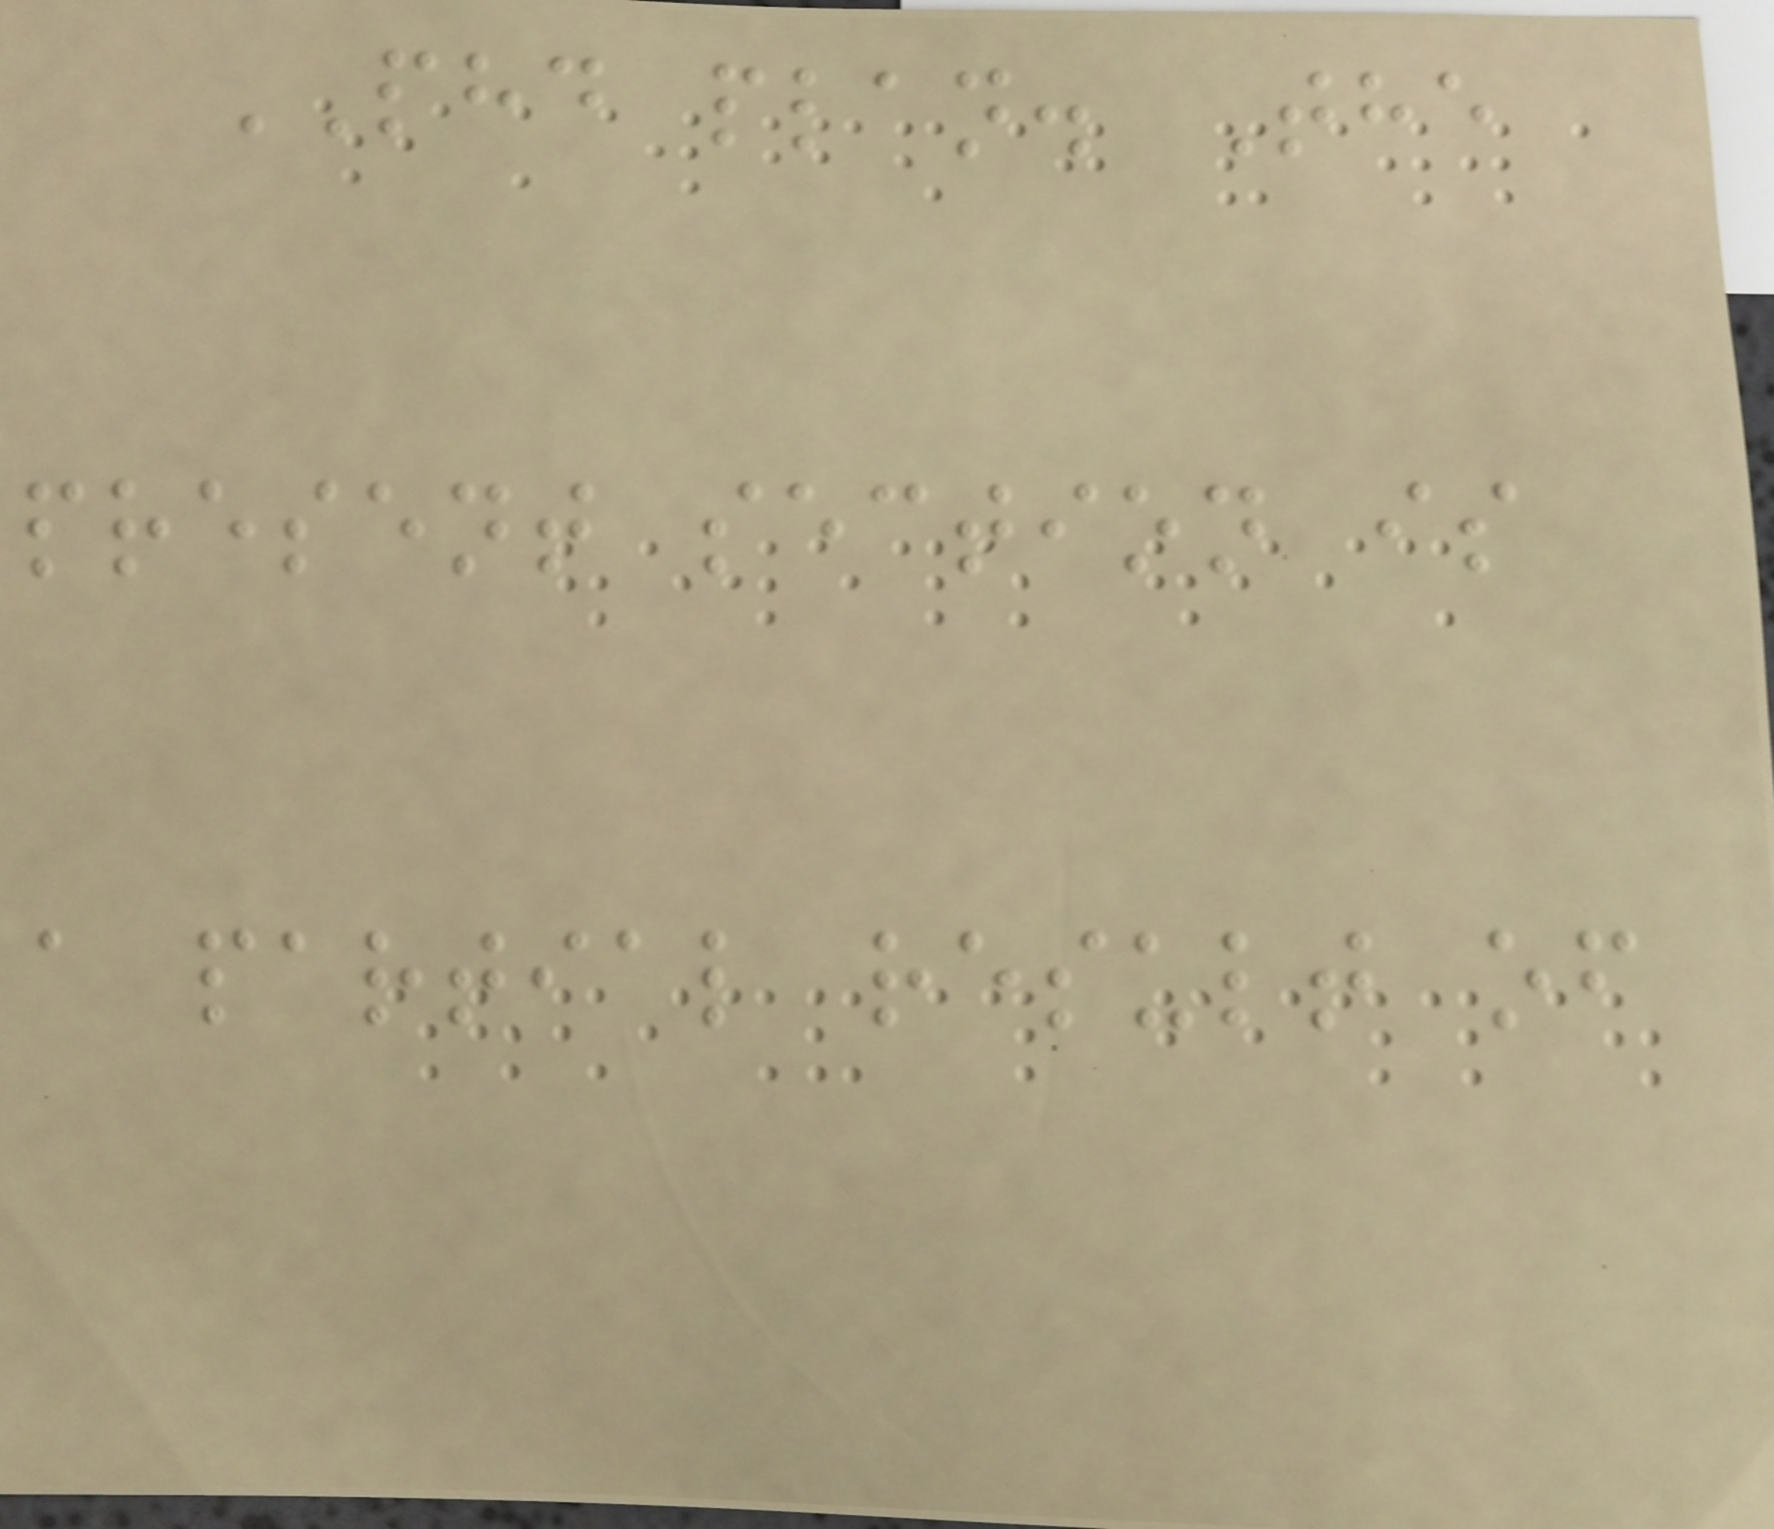PHD plan. The
present section is
a partial result of
